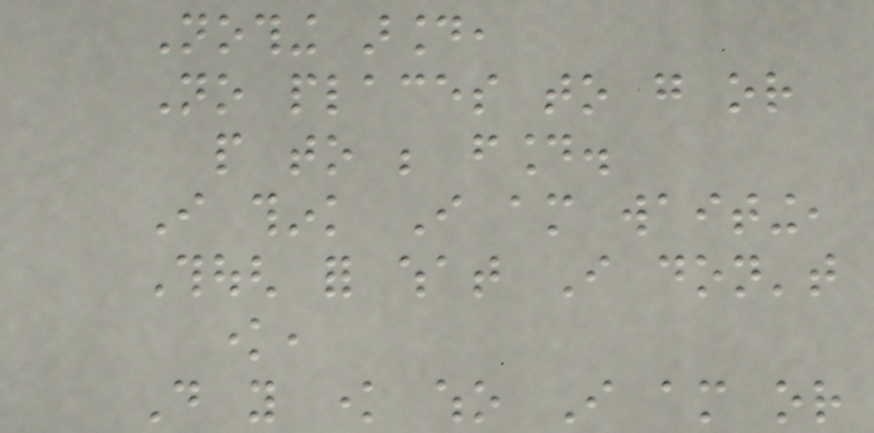Nothing around,
No places to go or
people to be found.
I think I am waiting,
Though for what I don't
know,
Do you know who I am or
